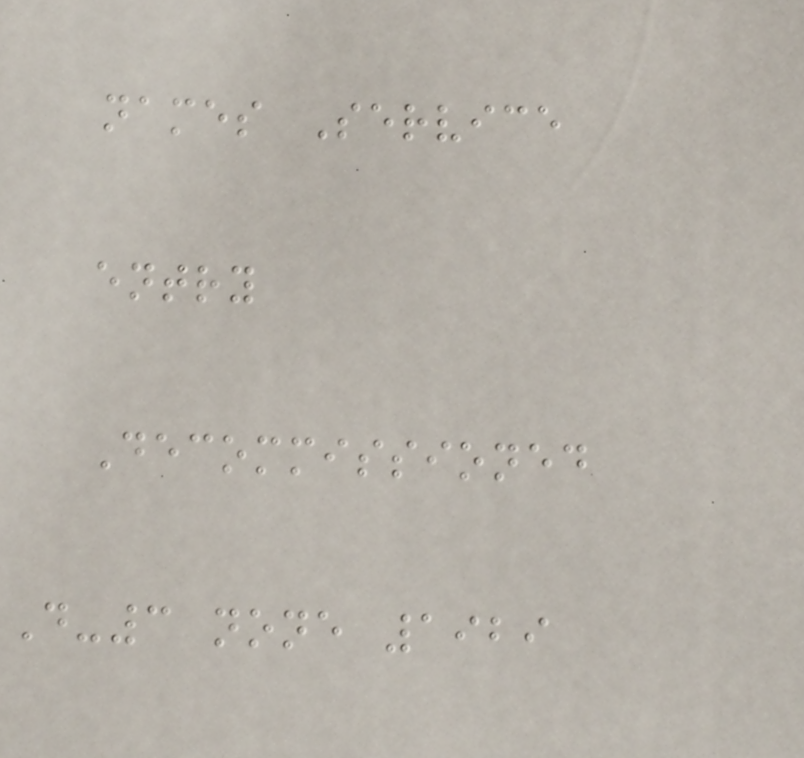names Service
entry
Decommissioned
D-3 none 1929
